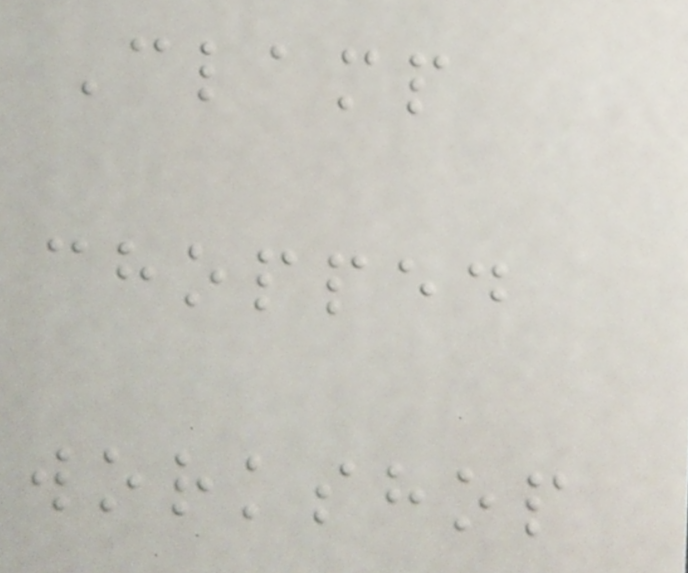Clamp
chopped
workshop
